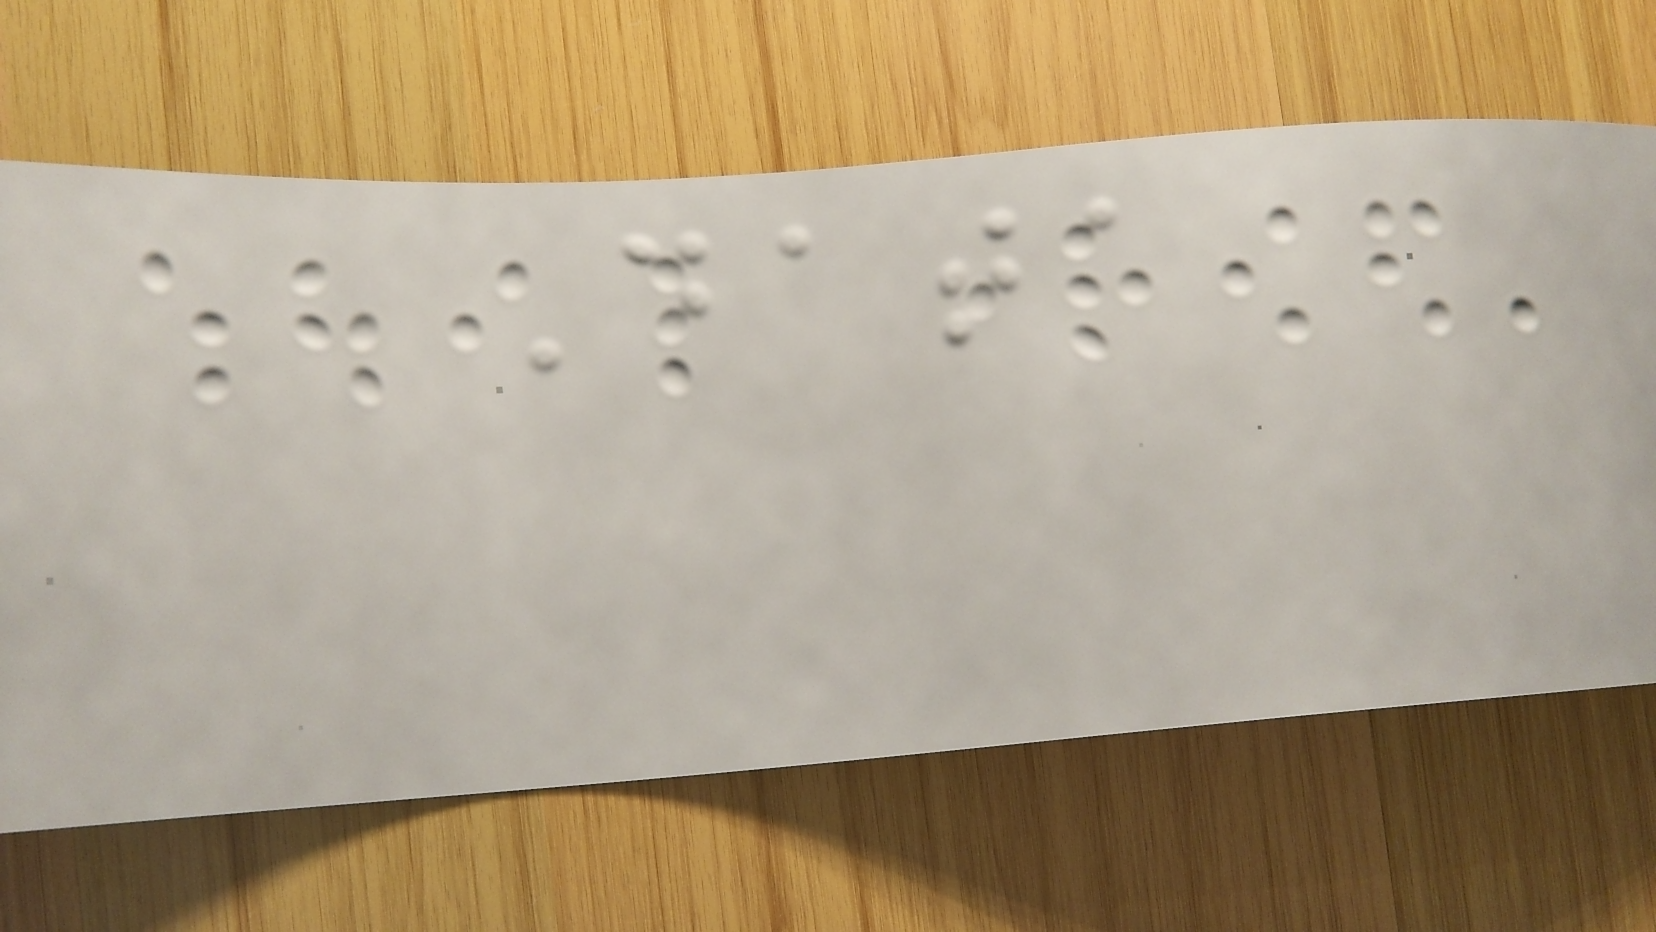Data
